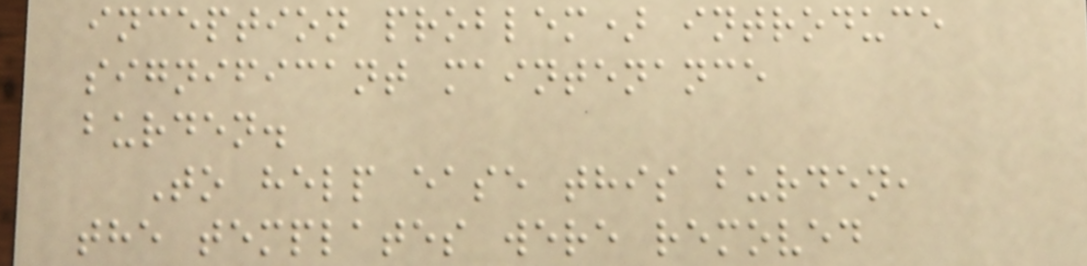inception problem) introduce
significant maintenance
burden.
To help ease this burden,
the templates were removed
